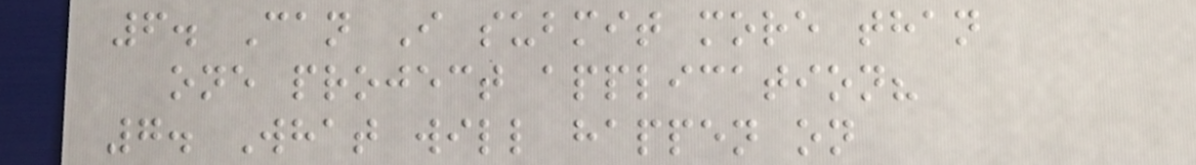6. Can I submit more than
one project application?
7. What will happen on
